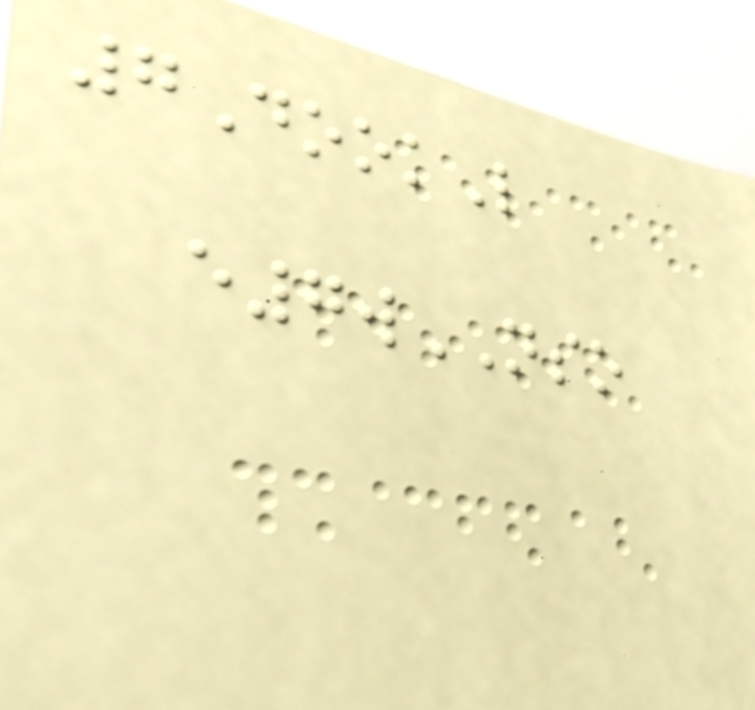7DookL
e7wNSO
